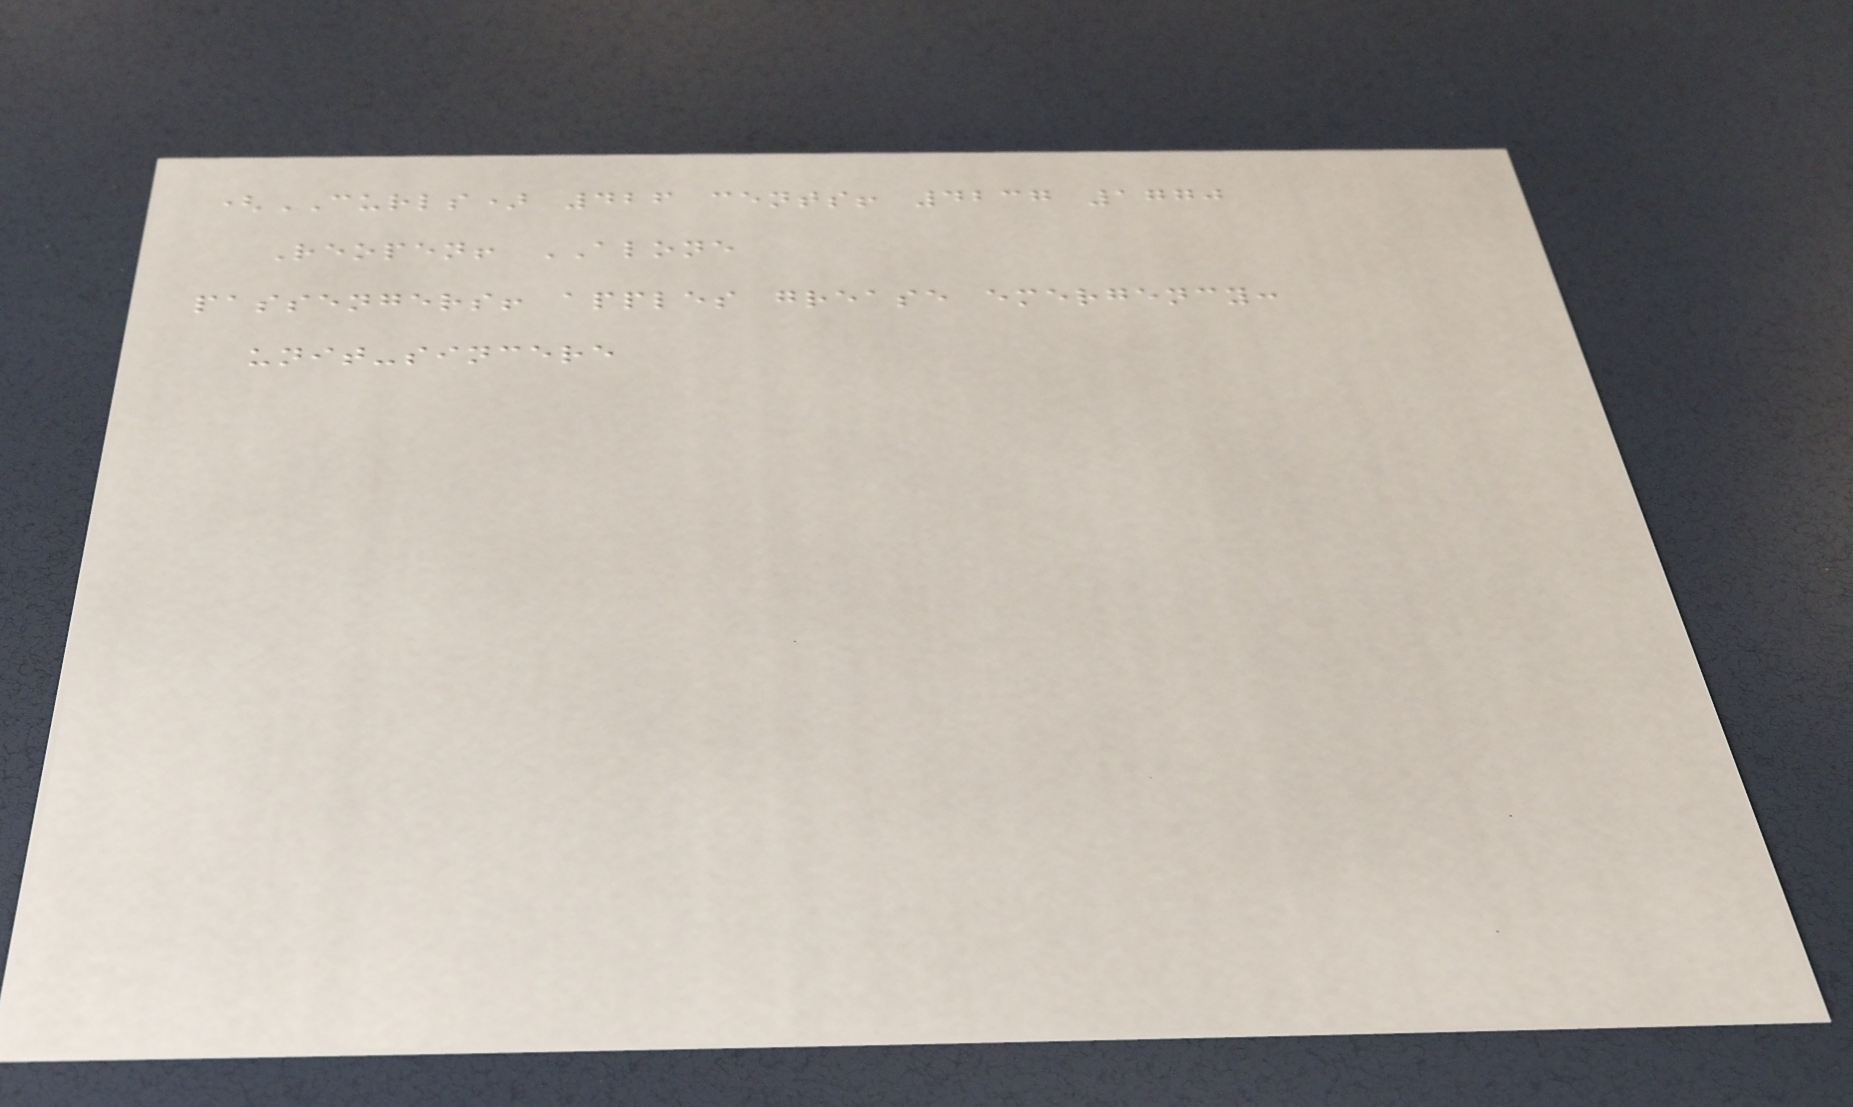(CURLS) 426 cents! 4237 1770
Reopen! ALONE
passengers! apples grease emergency:
unit-sincere
